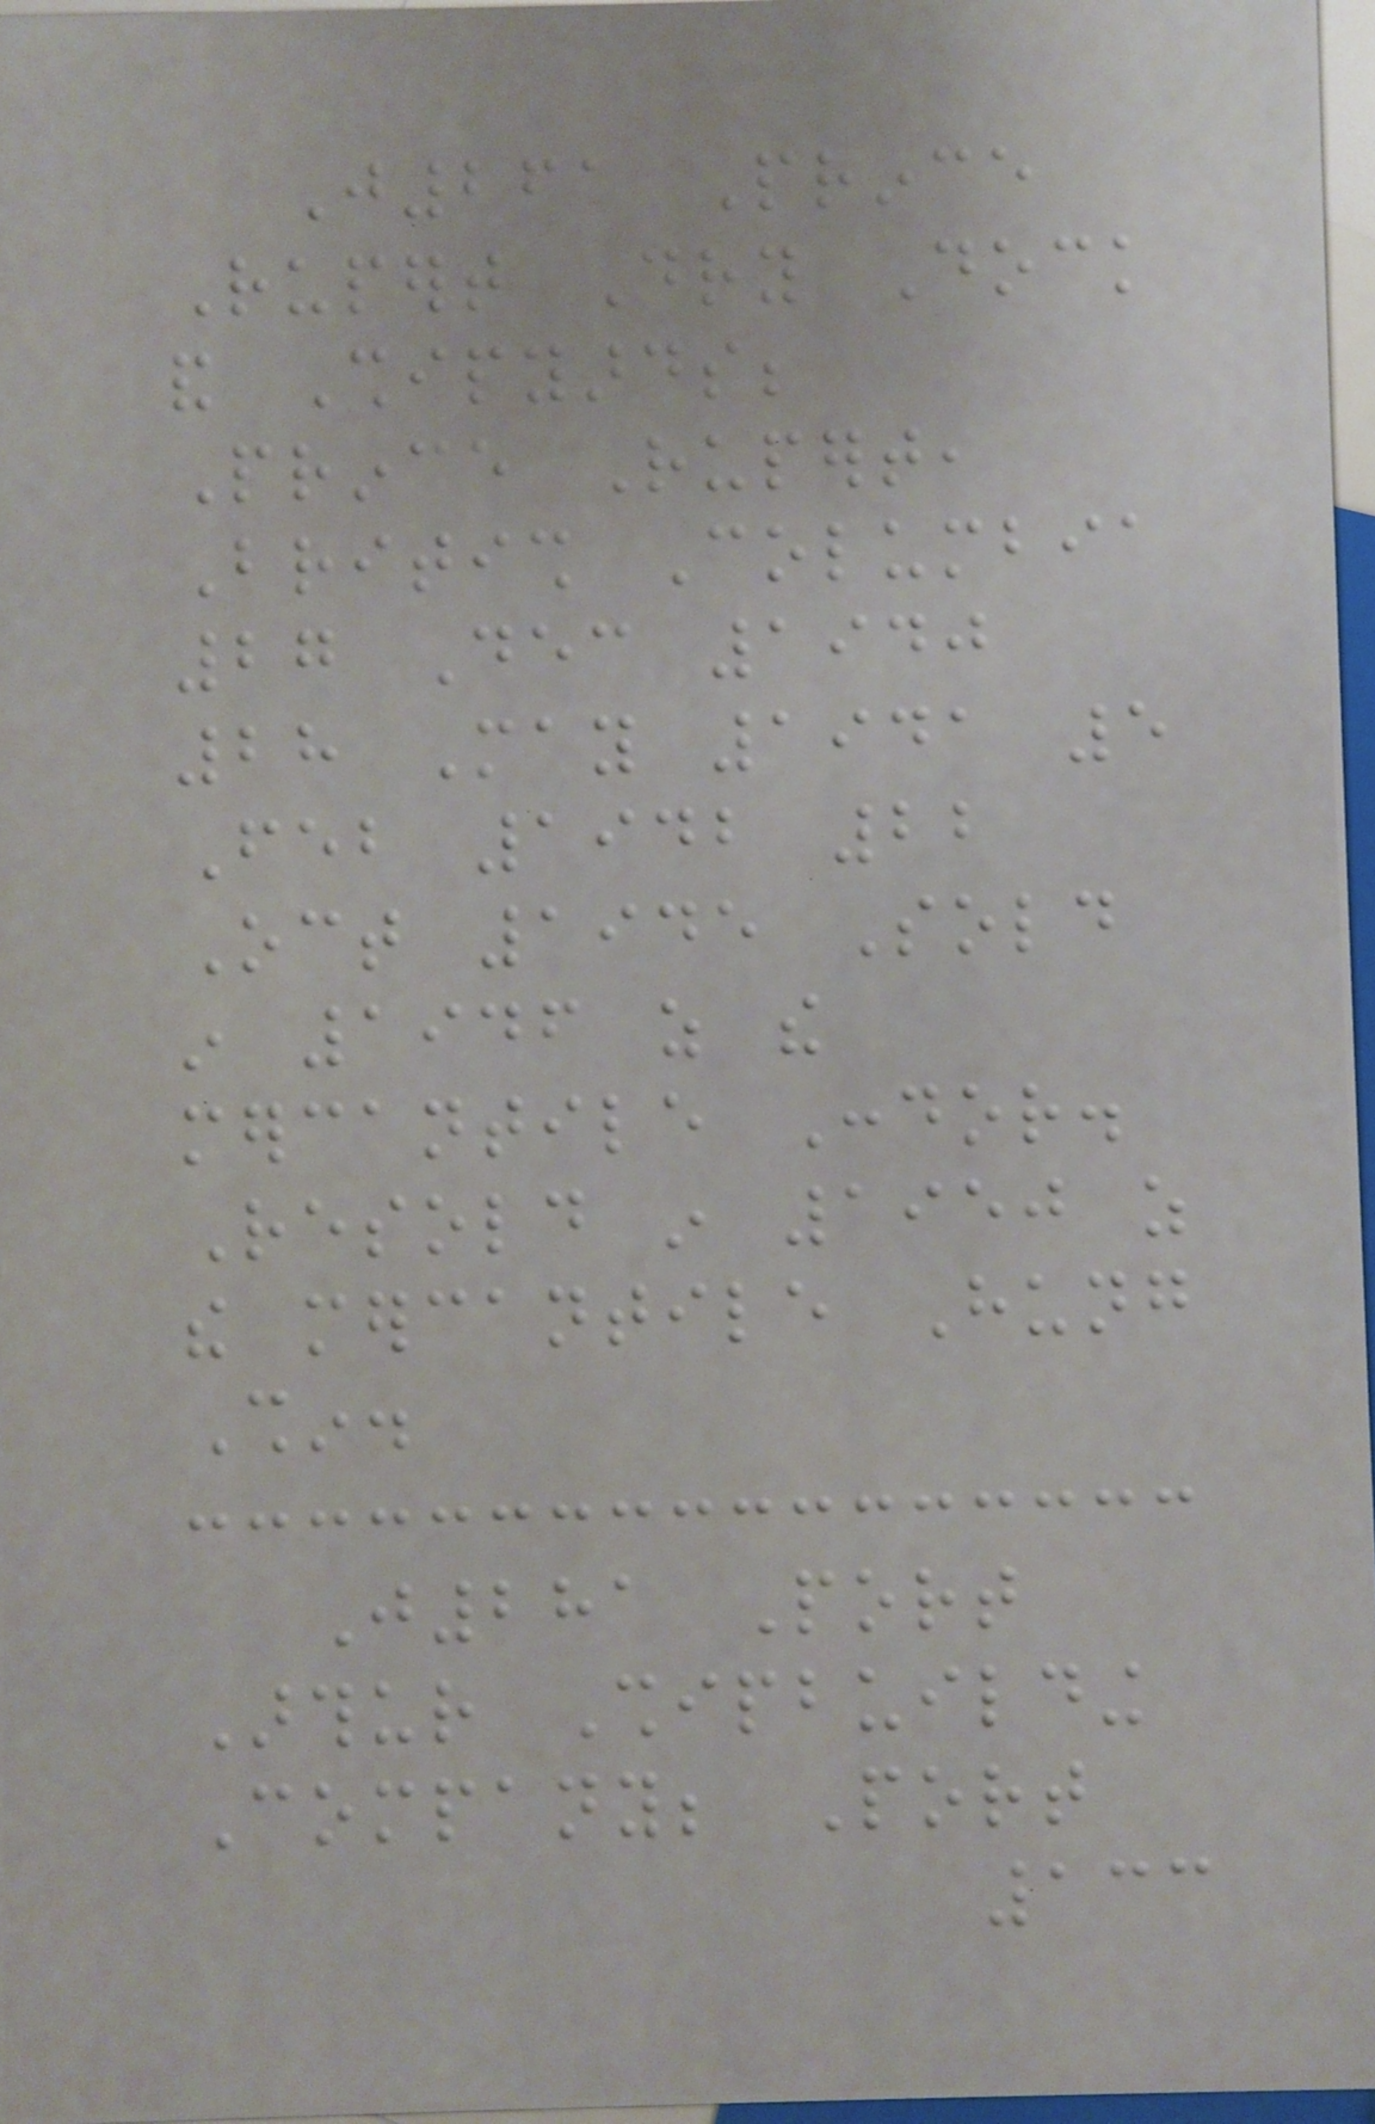J261 Prince
Rupert Dry Dock
and Shipyards;
Prince Rupert,
British Columbia
27 Dec 1940
28 May 1941 5
Feb 1942 22
Oct 1945 Sold
in 1946 as the
mercantile Condor.
Resold in 1950 as
the mercantile Hung
Shin.
J281 Port
Arthur Shipbuilding
Company; Port
133
